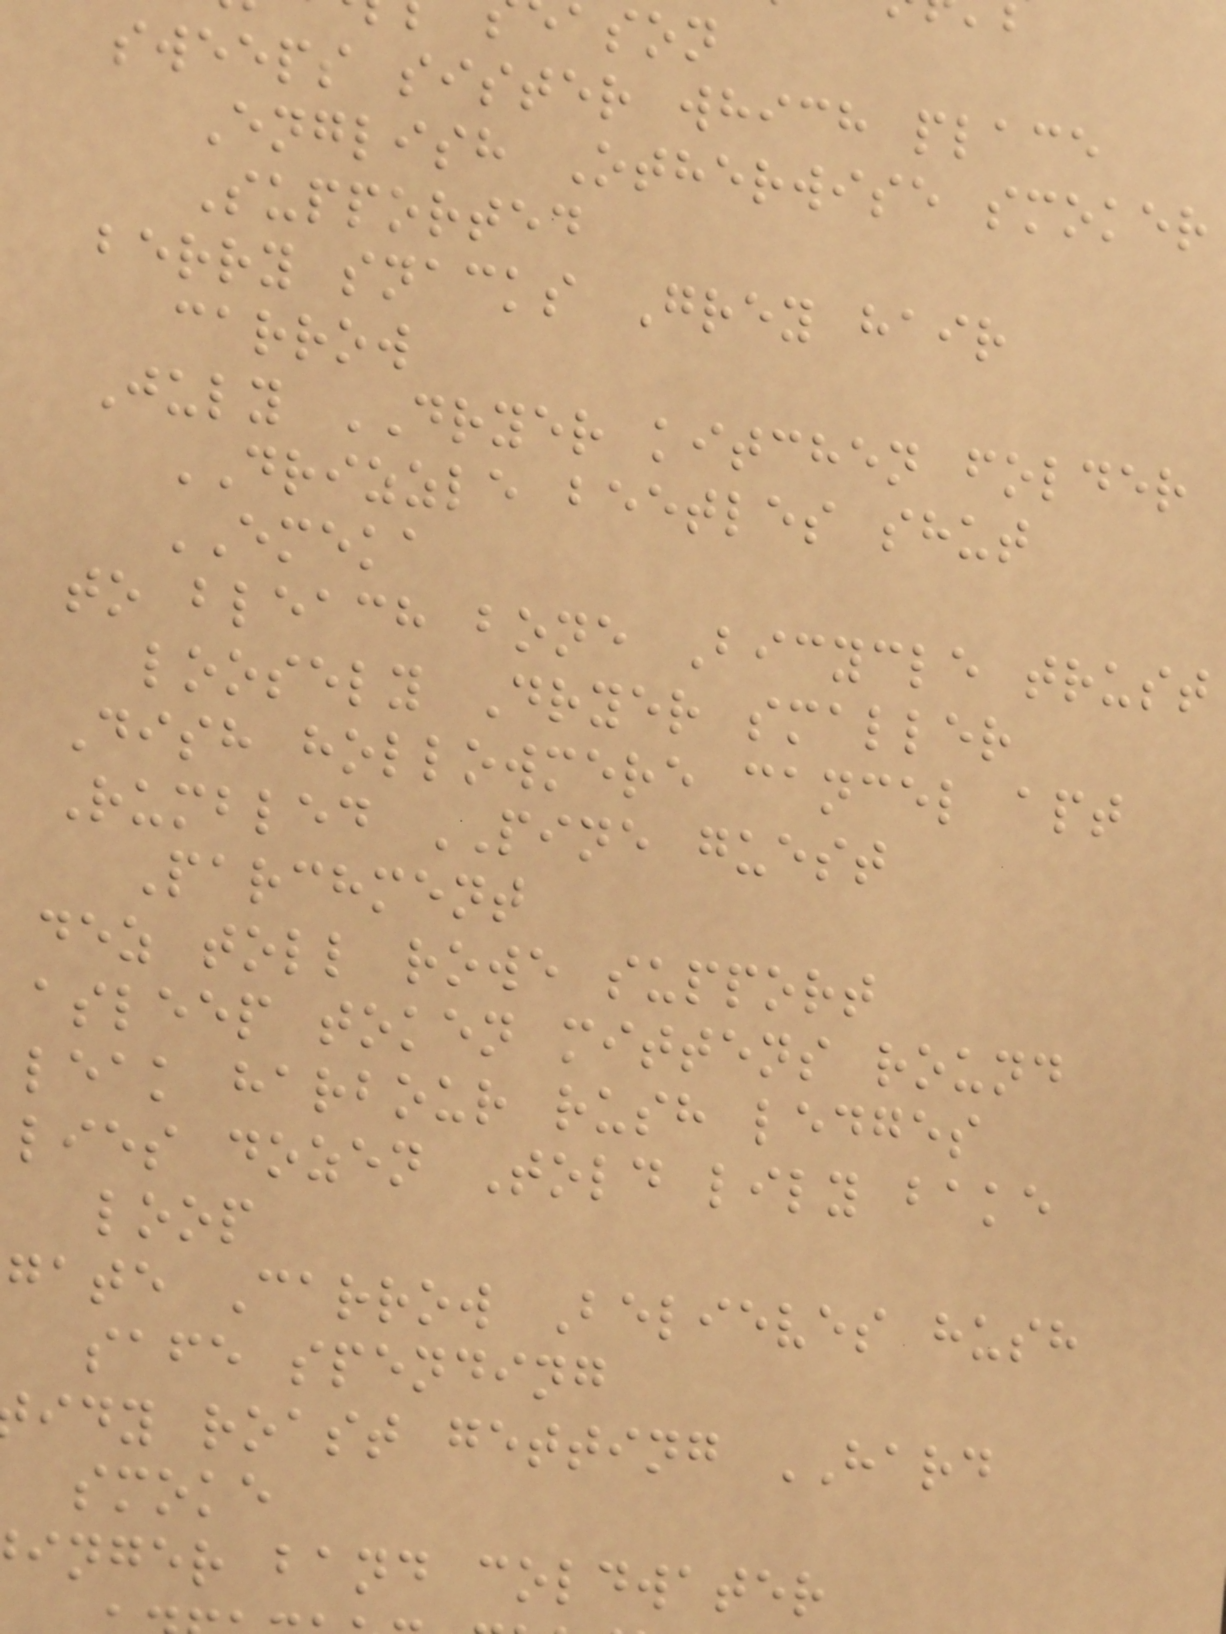ason
sweeps sister which place
English Otherwise smoker
Supported
berry snacks Grey hair
carrow
July DRYER kitchen folder
DRIZZLE beetles shut
EMEKA
to bleach bone Bicycle trust
loosely Dryer smaller
Dish hollowmere cancel apt
Rumbled PINE guest
Parchment
dez toll rowe support
asleep token mittens round
leak harbour rush ledges
lies dozen Told lily bake
loop
gate Carrow Believes hush
safe spending
idy roast getting HARD
smoke
inger band coldwater
